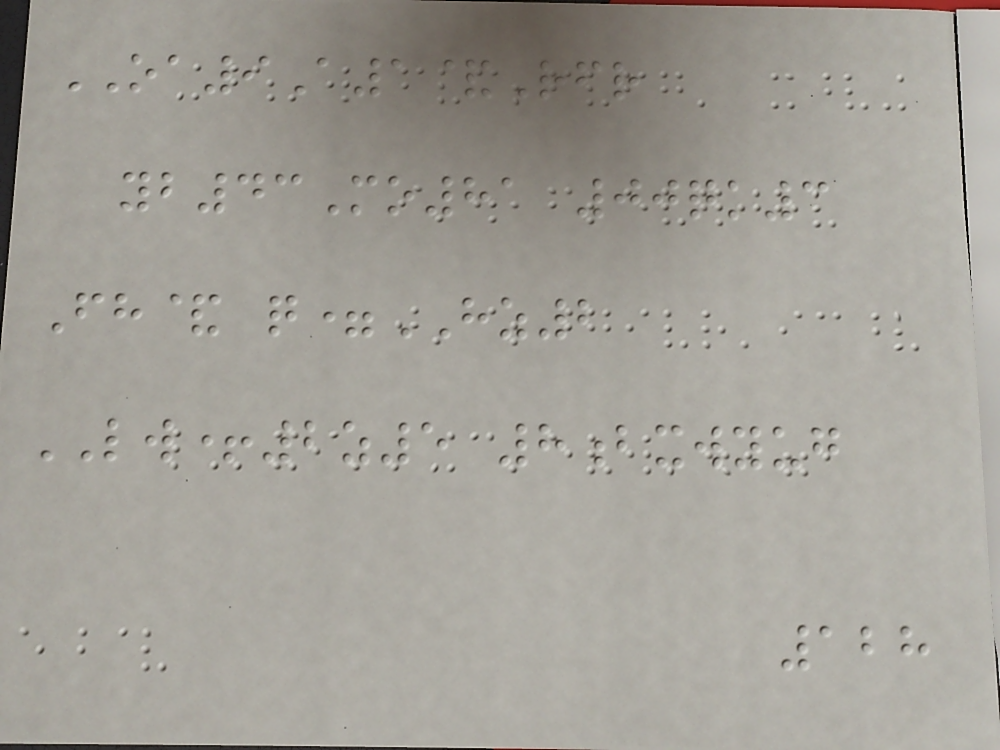OA9A1&Rfr
yb43Mo81 00qk3
Fh& q=HZ2
LW+2z5 8bxwyug
128
